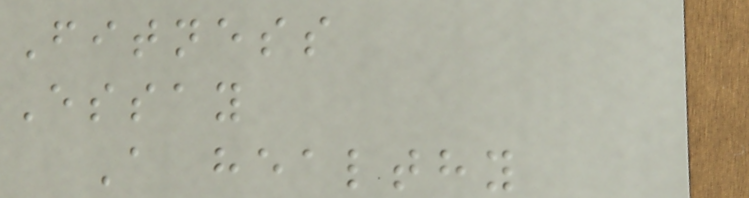Fitness
Essay
A healthy
